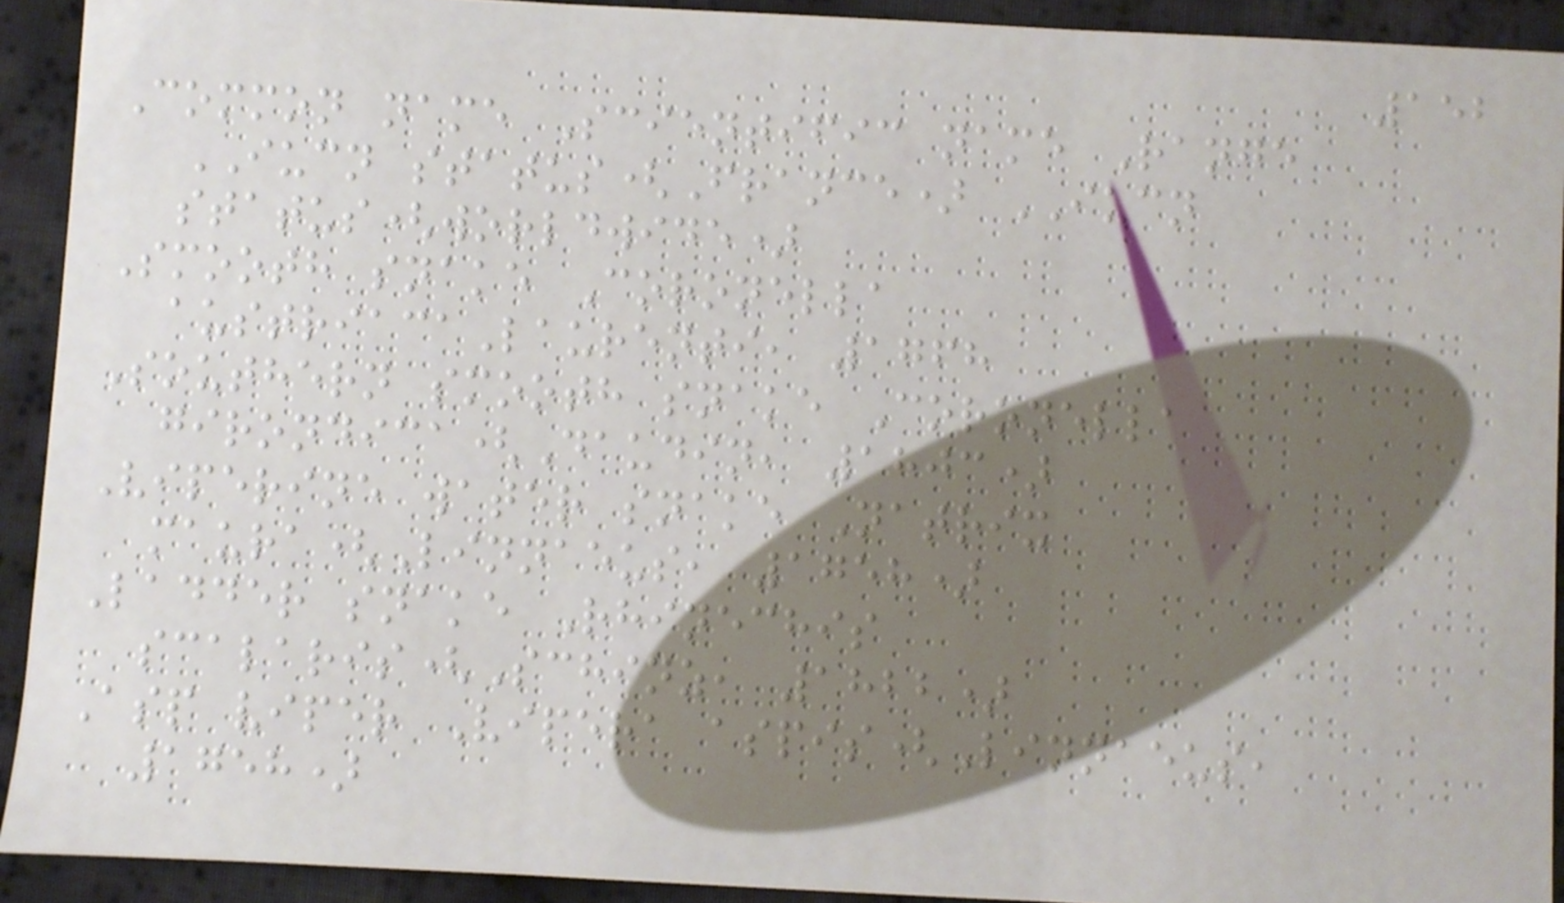152
Common name Scientific name Range
IUCN status(France) IUCN
status(worldwide)
Smooth snake Coronella
austriacaLaurenti, 1768
Southern smooth snake Coronella
girondica(Daudin, 1803)
Viperine water snake Natrix
maura(Linnaeus, 1758)
Ladder snake Rhinechis
scalaris(Schinz, 1822)
Asp viper Vipera aspis(Linnaeus,
1758)
